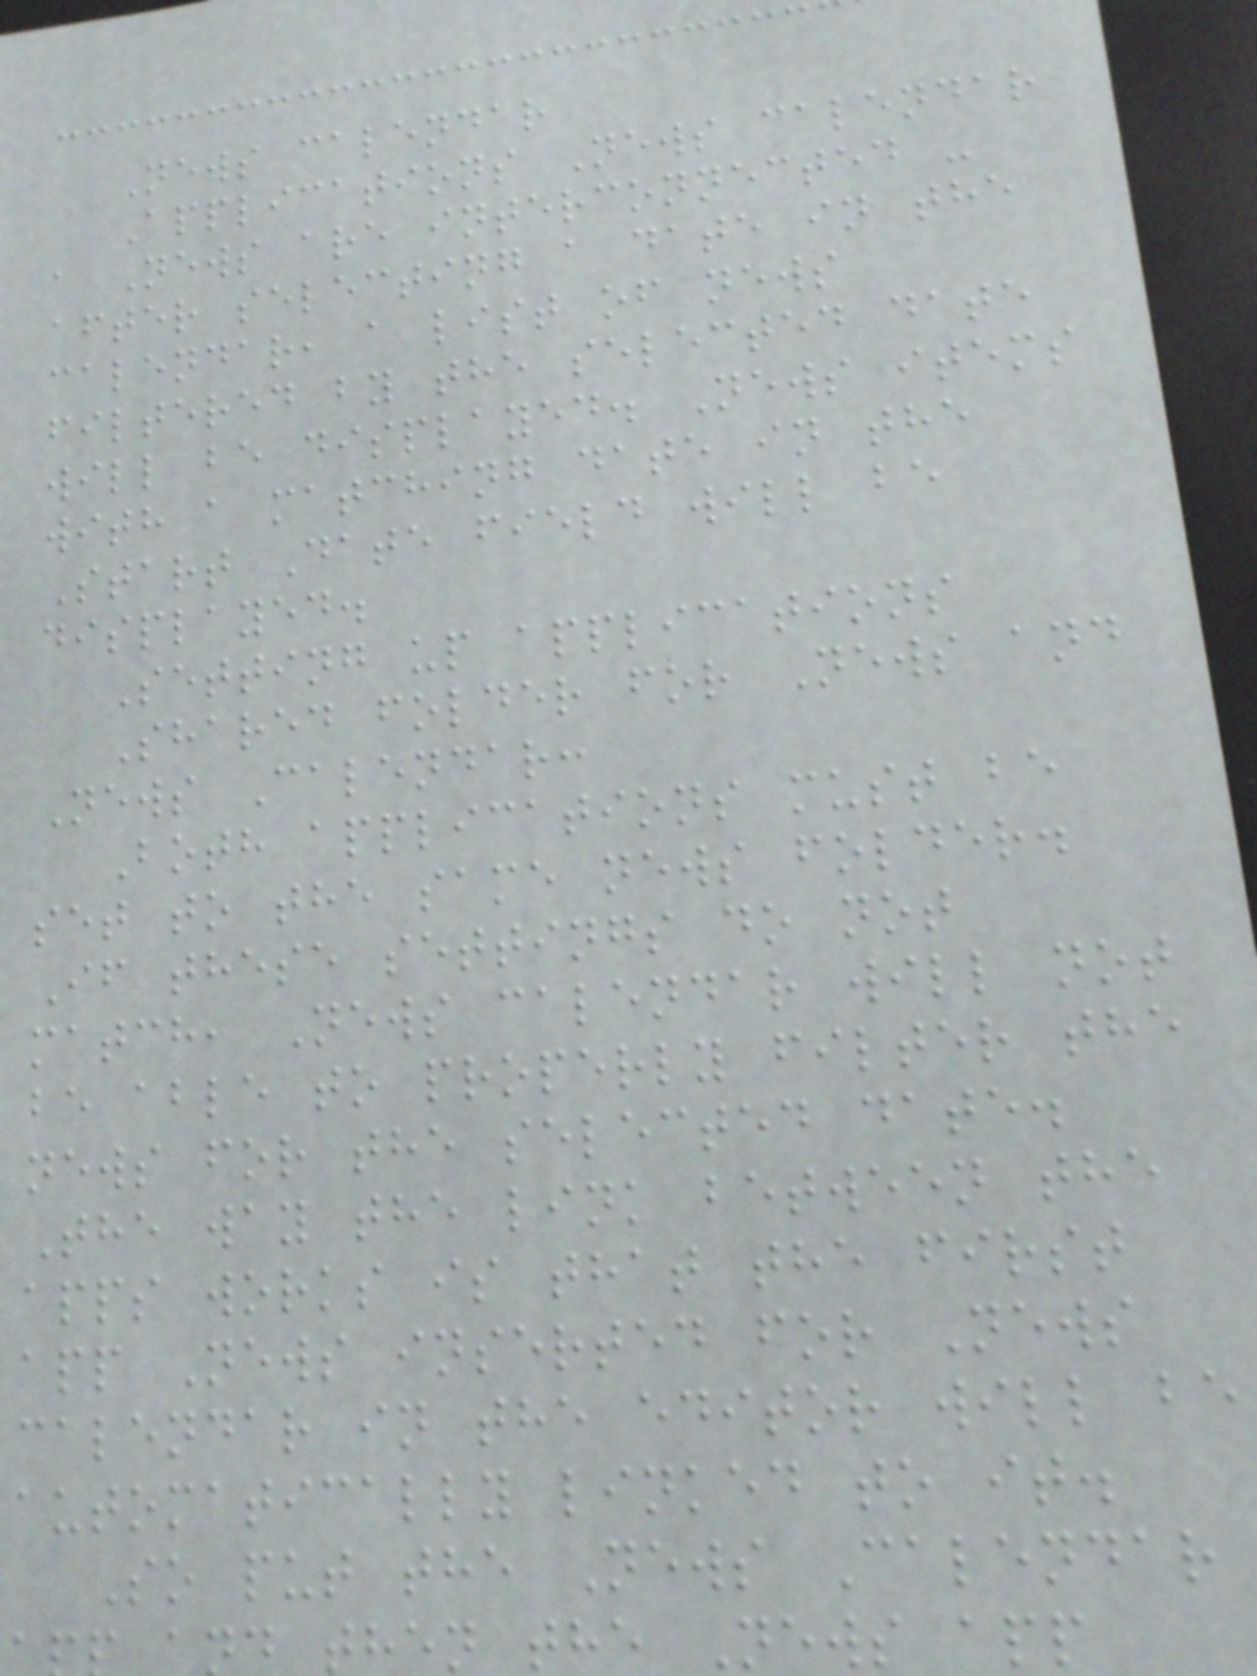News calendar
Applications News calendar
a News are interconnected -
after selecting a date in the
calendar, a list of news
filtered by the selected date
will be displayed. News items
with a matching date in the
Start Date field will be
displayed.
Setting up applications
Shared folder for News and
News Calendar:
Both applications must be
set to the same news folder.
If these settings do not
match, News calendar will not
be able to properly filter the
news for the selected date.
The way the link between the
apps works is that the first
app News inserted for News
calendar in the editor will be
automatically linked to it.
So put the News Calendar
then the News app
